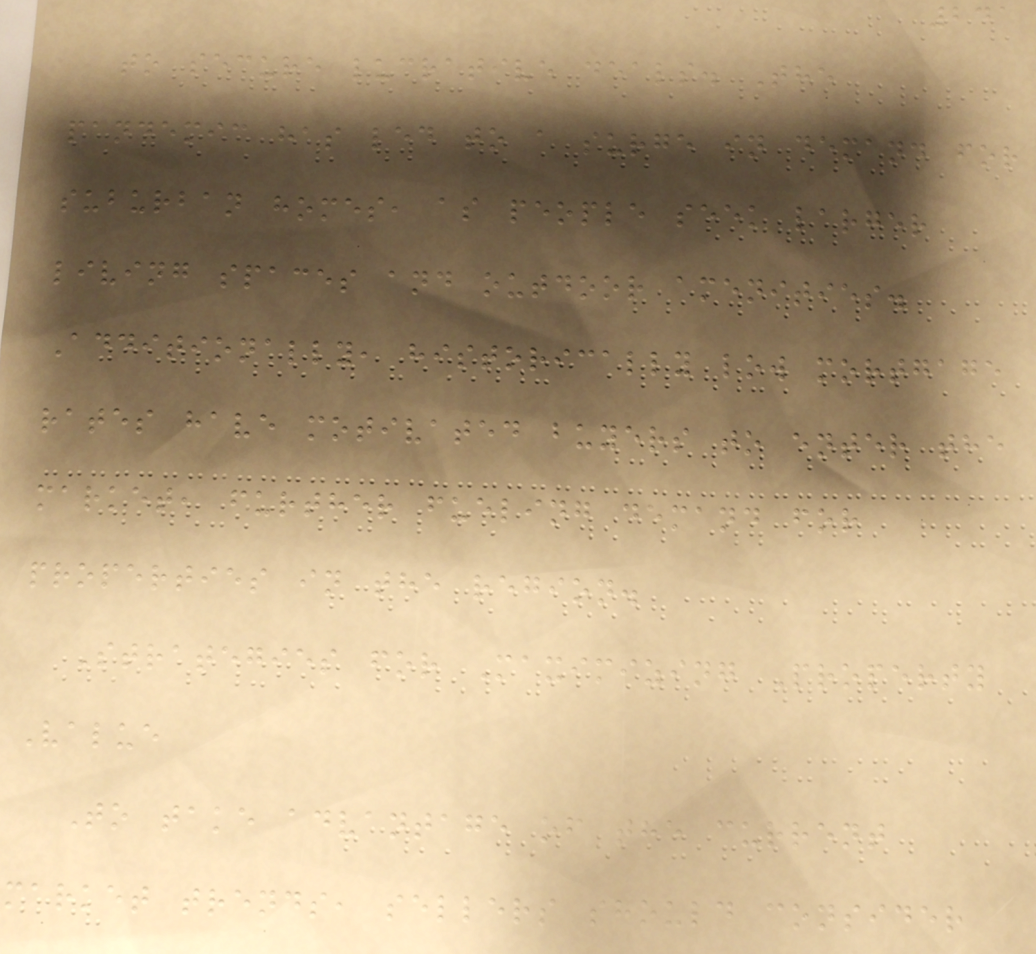241
to secure lucrative deals. The
pandemic has led to a surge in demand for
suburban homes, as people seek larger
living spaces and outdoor amenities.
Additionally, historically low mortgage
rates have motivated buyers to enter the
market, further fueling demand for
properties in the region.
Strategies for Maximizing Property
Value
To take advantage of the current
market trends, sellers should consider
